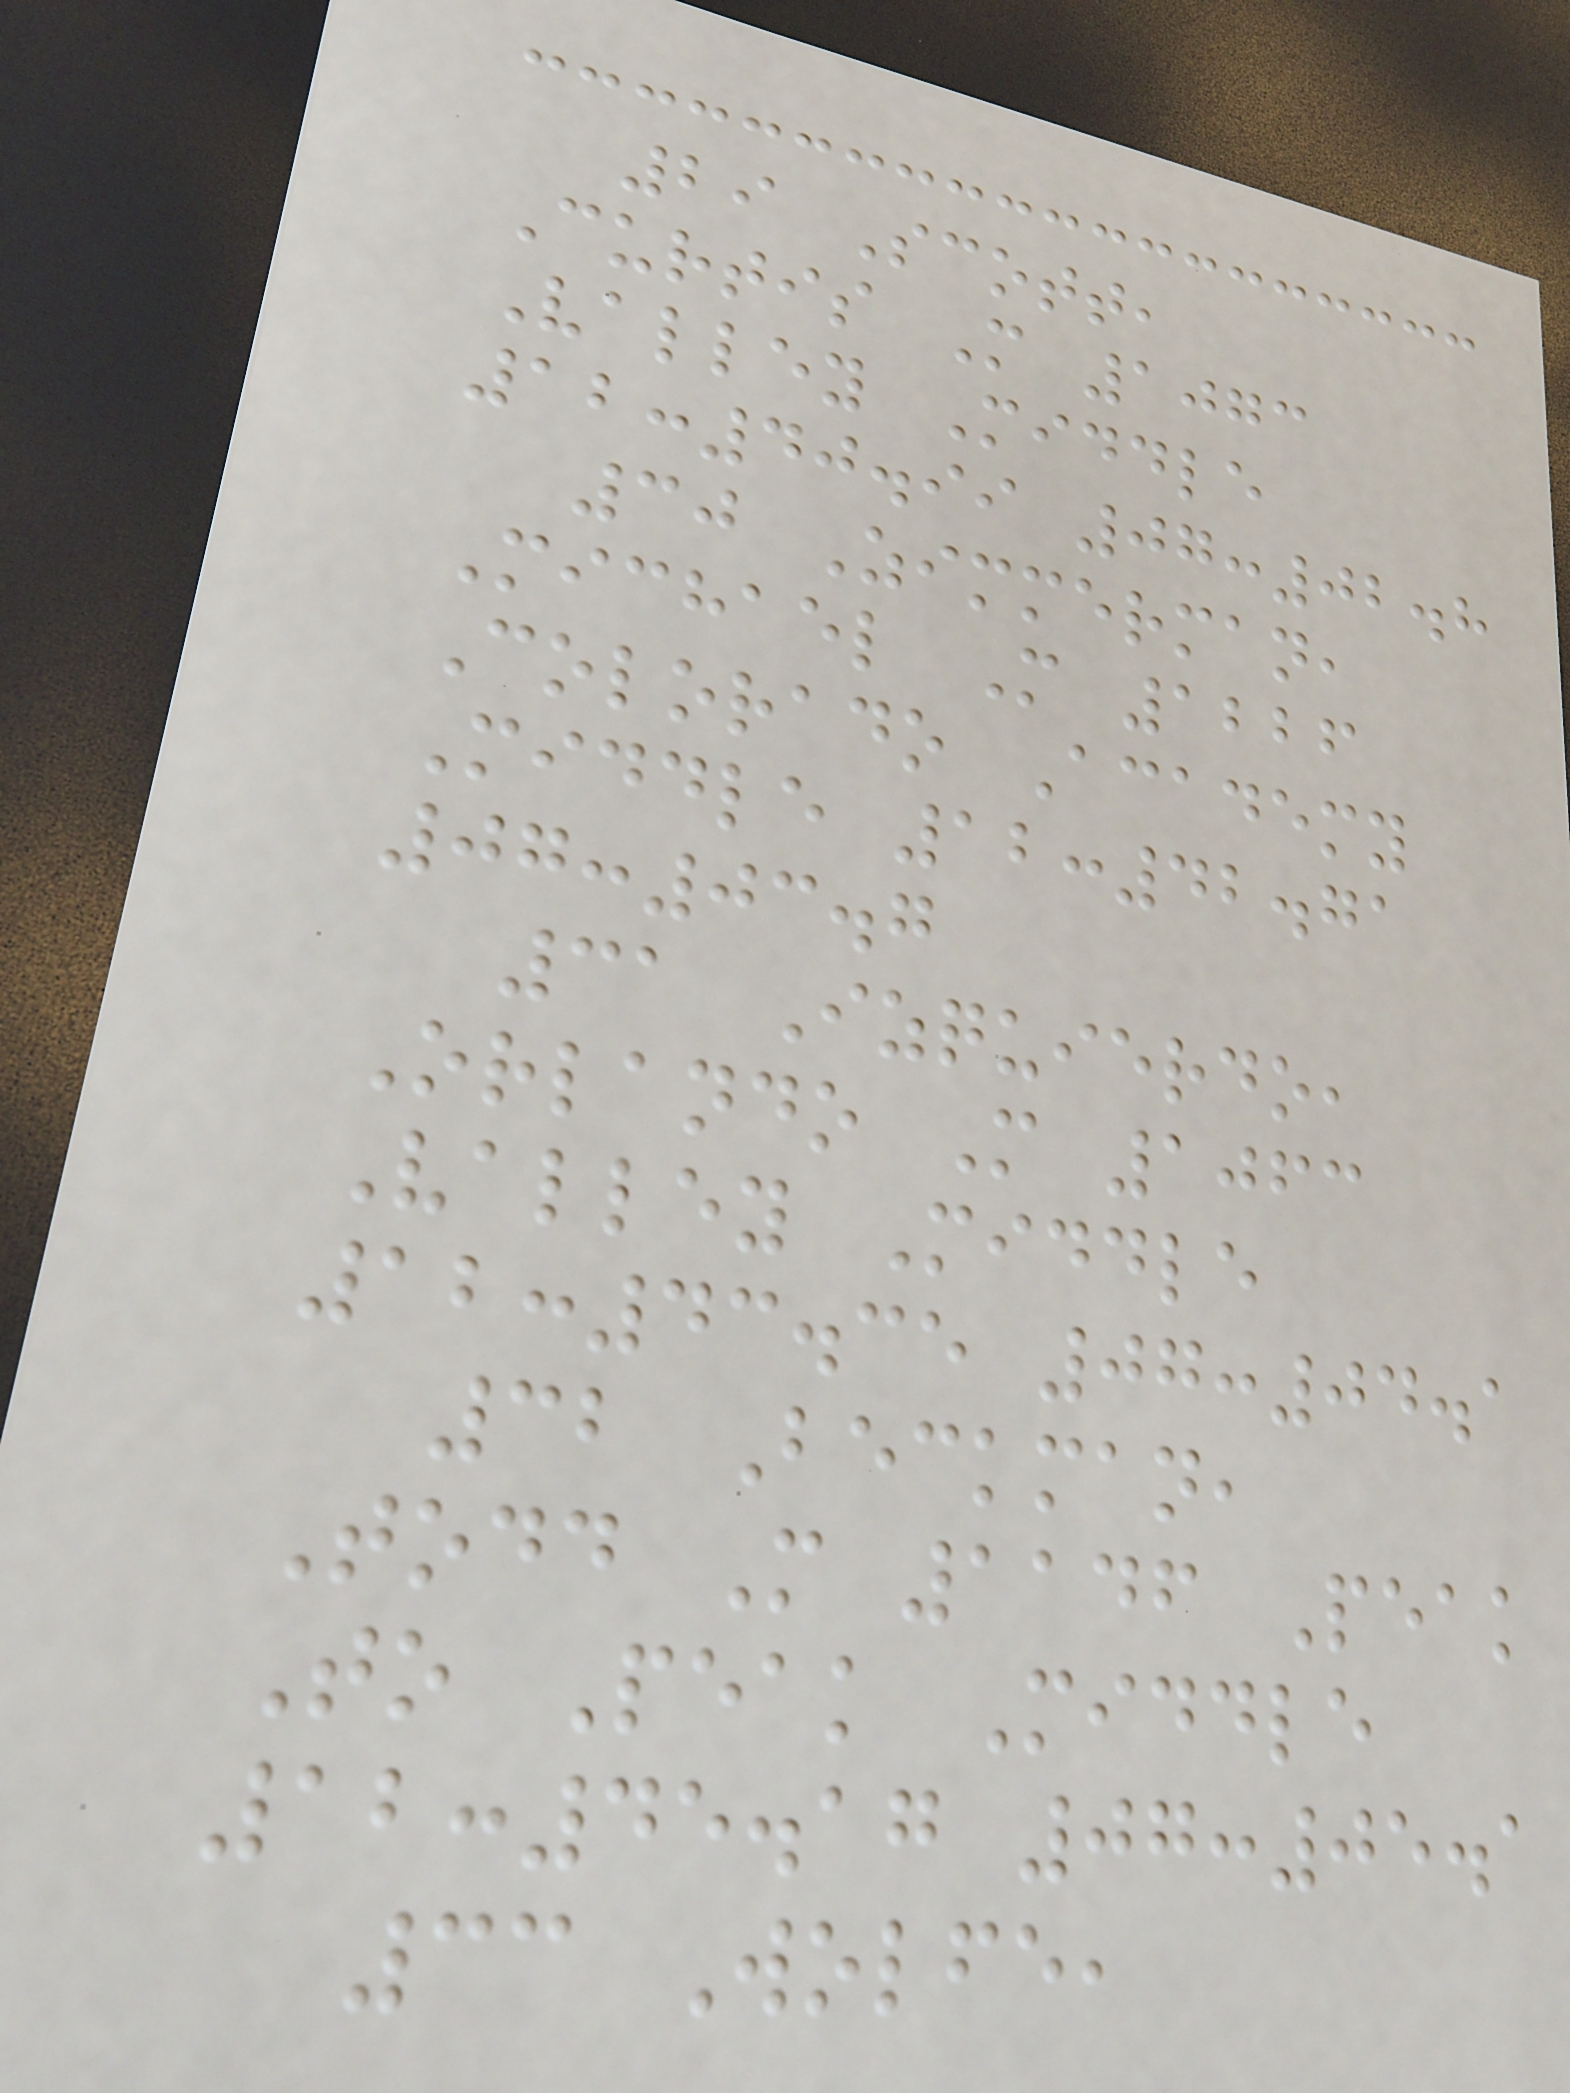29 Scott,
Curtis M 1073
Valley Middle
12:40.99 07:02.8
30 Zimmerman,
Michael M 1226
Colorado Academy
Middle 12:42.71
07:03.7
31 Izquierdo,
Orlando M 1063
Valley Middle
12:43.35 07:04.1
32 Beckman,
Todd M 1146 Peak
To Peak Middle
12:45.17 07:05.1
33 Wolfe,
